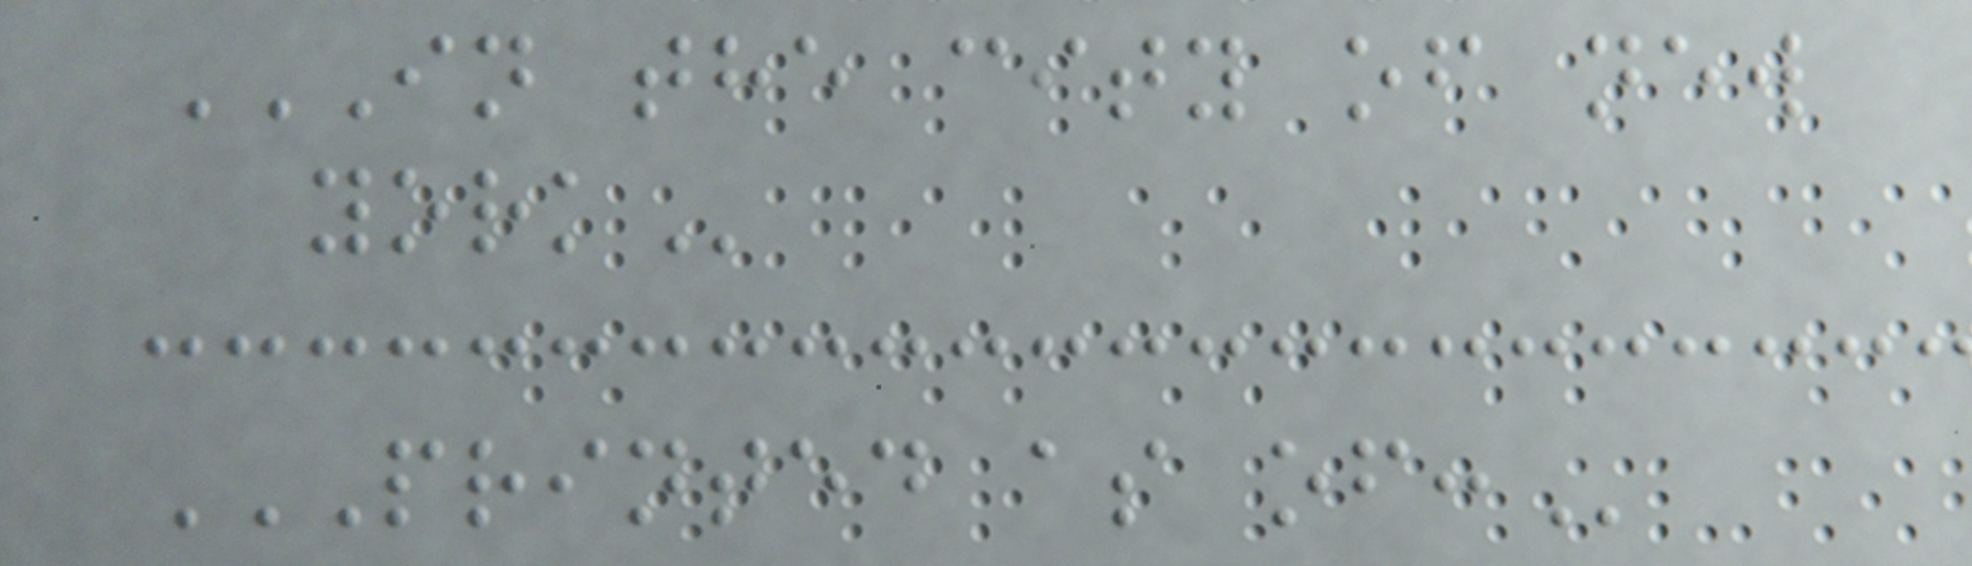IN THE CITY OF NEW
YORK
PRINTED AS OF:
